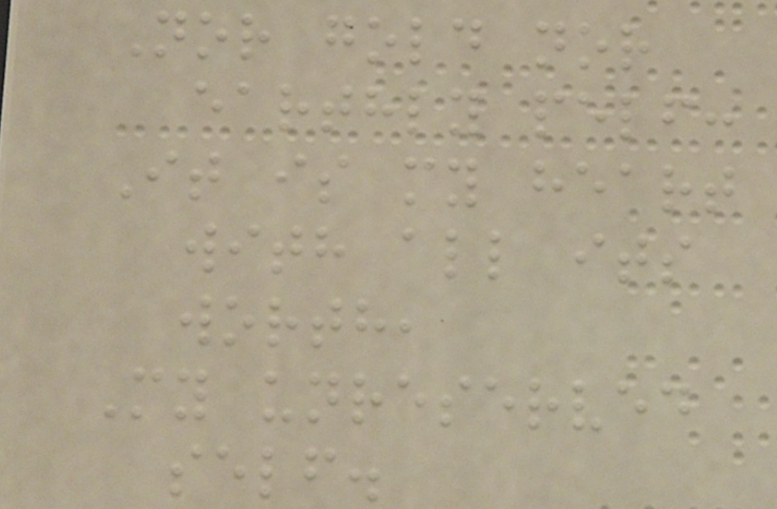Nor gold nor
earthly pelf:
It is my heart
with all its
worth,
My unreserved
self.
